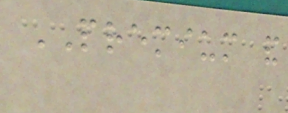PREMIUM and
